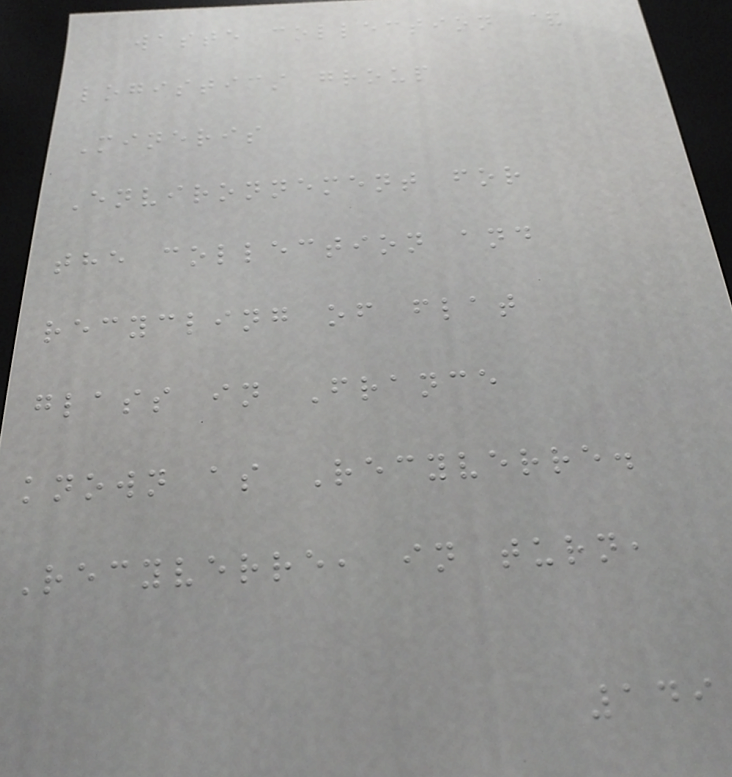waste collection &
logistics group
Mineris
Environnement for
the collection and
recycling of flat
glass in France
known as Recyverre.
Recyverre, in turn,
149
